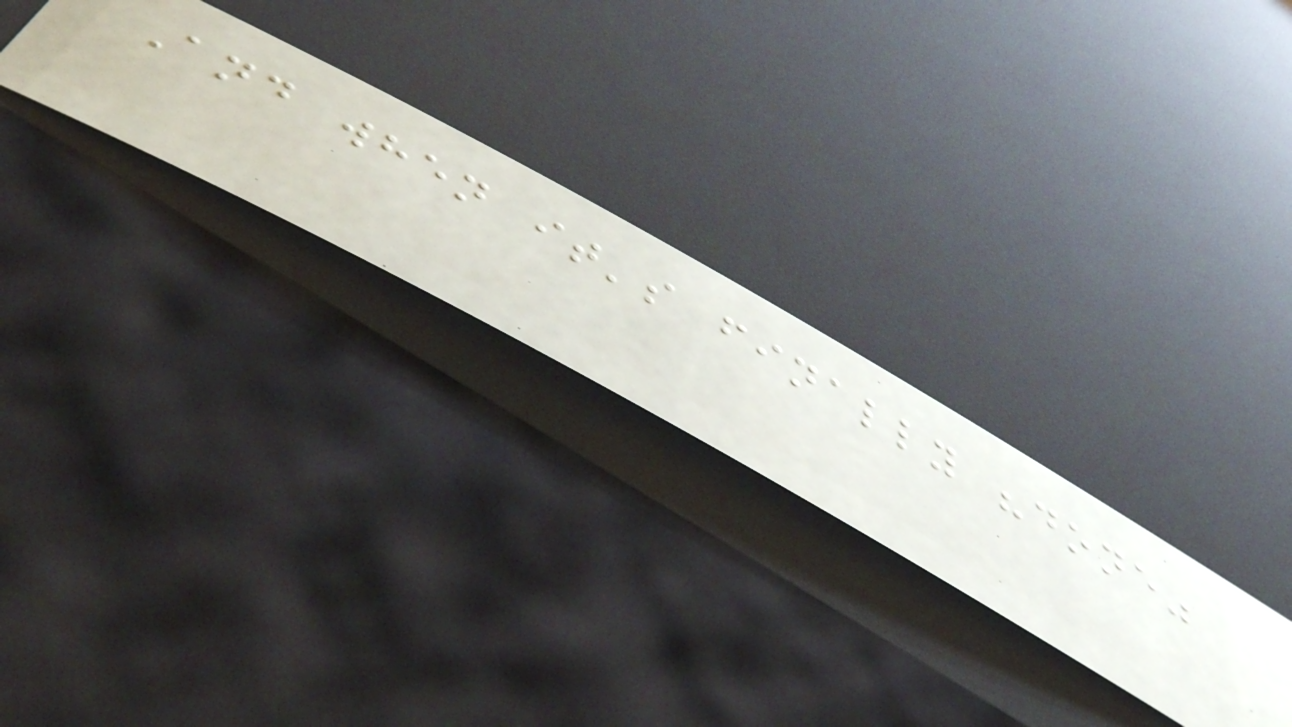And when it's finally "done"
